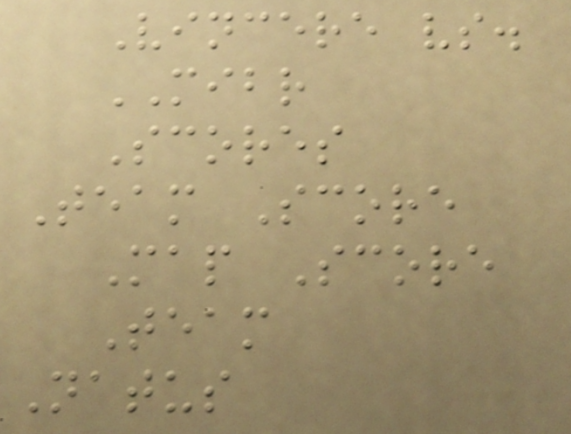Vincere vs.
MIBR
Scores
Team Score
Map Score
Team
Natus
